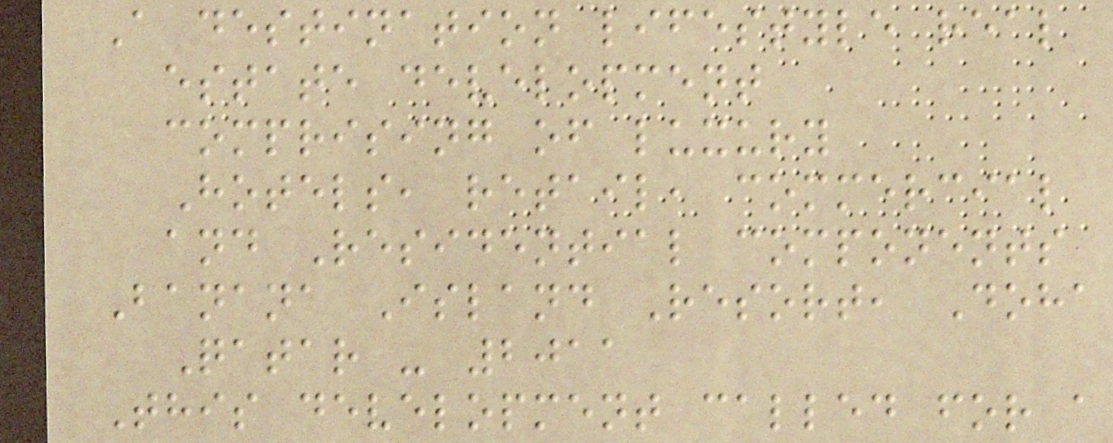A destination lifestyle real
estate development
comprising of luxury
Hotels, retail, commercial
and Residential components
Banana Island Resort, Doha
Qatar - 2011
This development called for a
